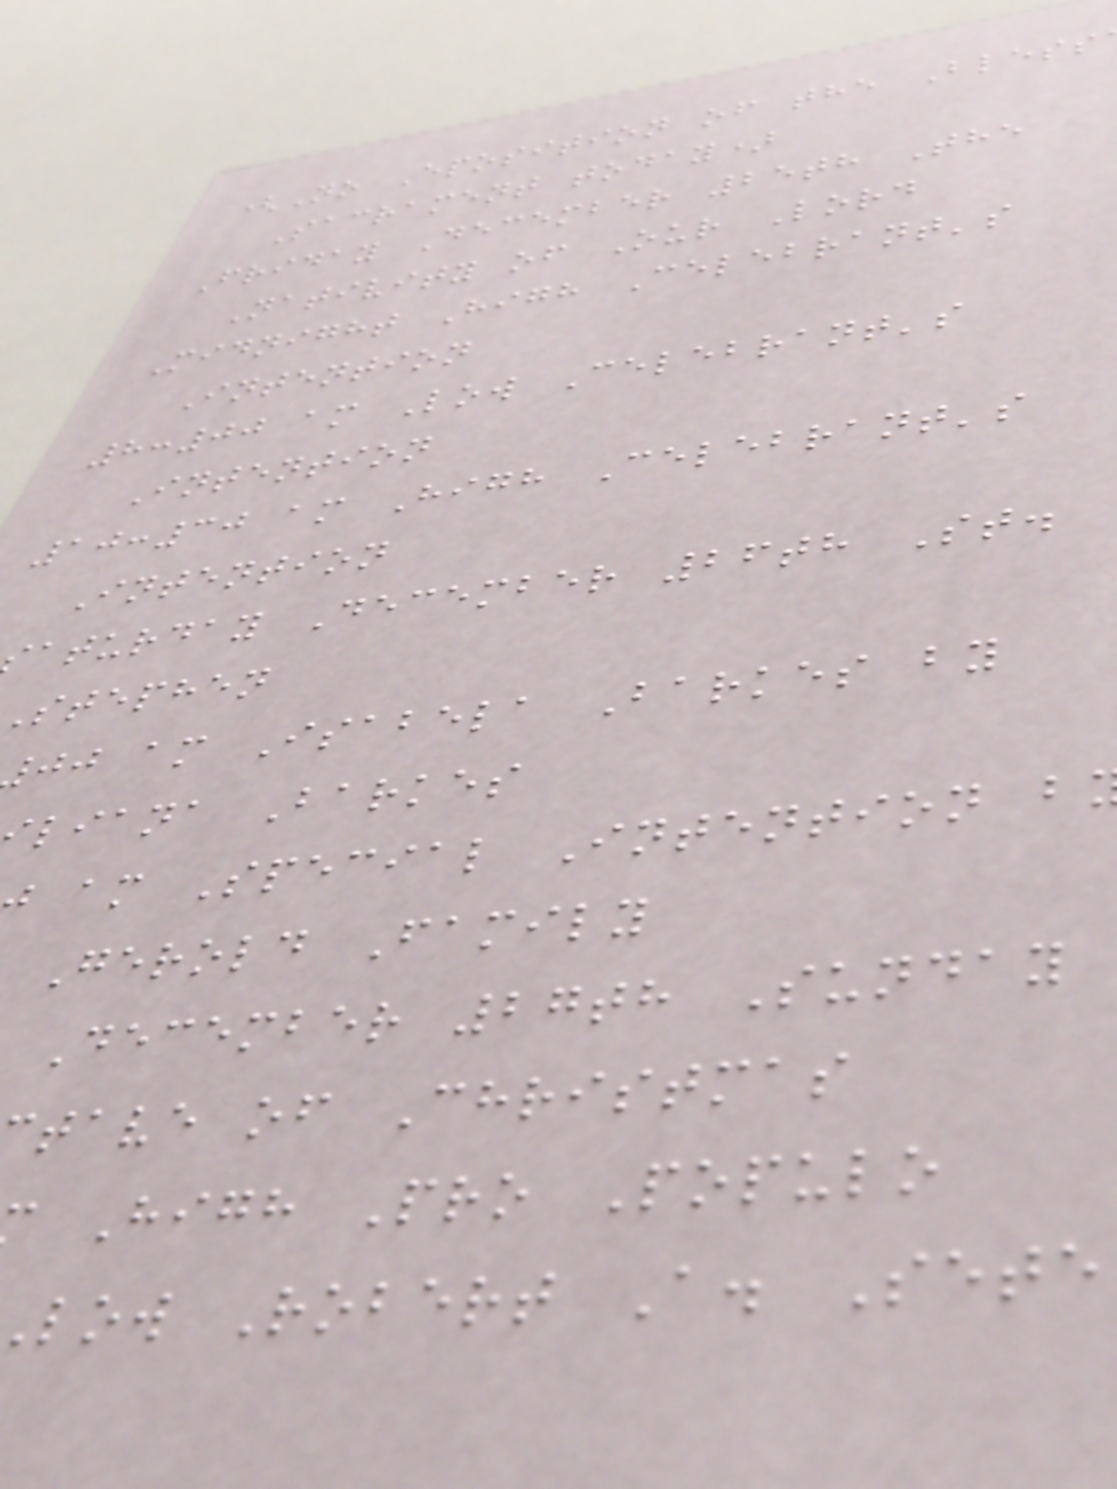(No Eposition of the Bless
Sacrament today)
Friday December 25th The
Nativity of Our Lord
Midnight High Celebrant's
Intention
8:00 am Low Celebrant's
Intention
10:30 am High Celebrant's
Intention
aturday December 26th St.
stephen
jj am Isabela Barkes by
liana Barkes
am Special Intention b
Gerold Family
December 27th Sunday
tave of Christmas
High Pro Populo
low Robert A. Sete
